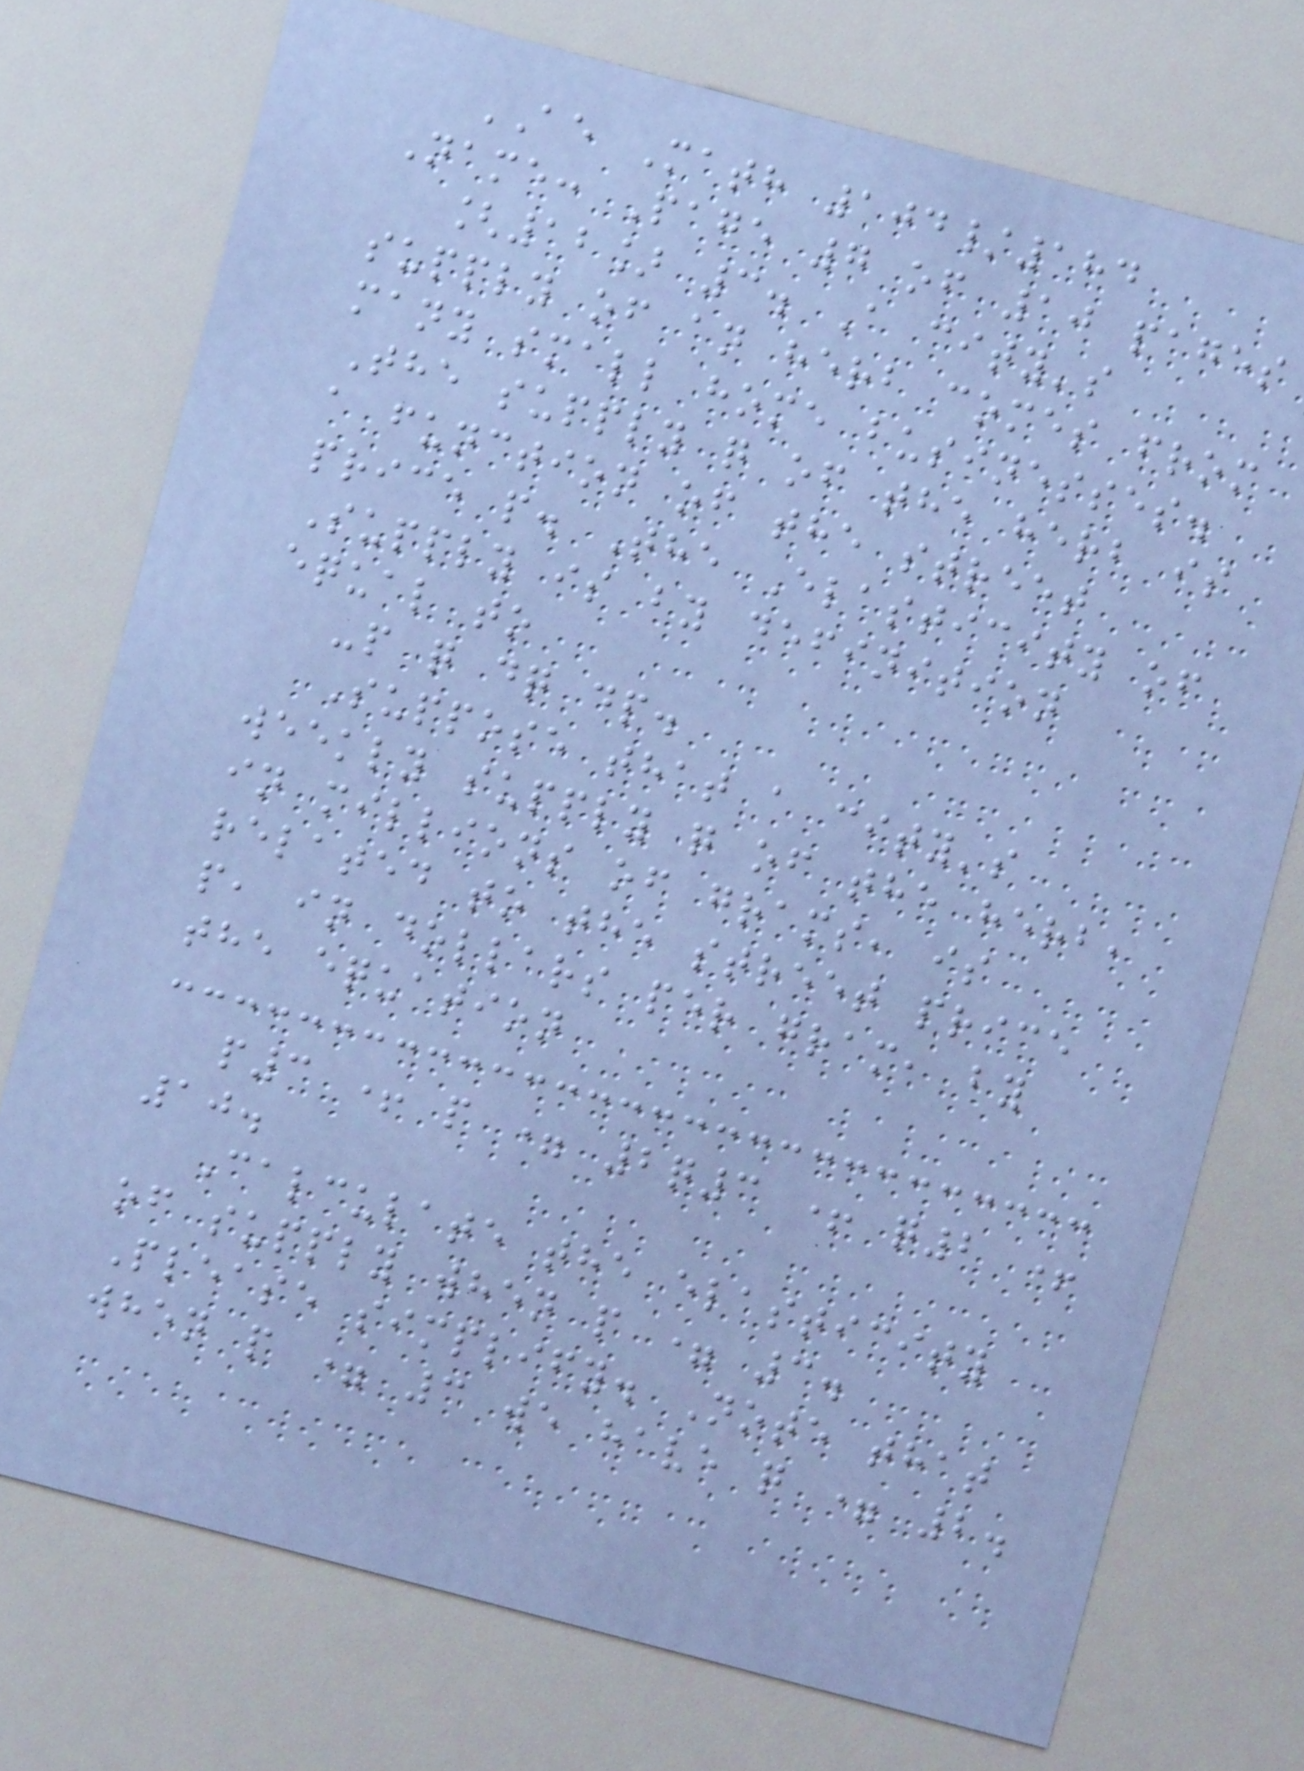AE Math 104/184
Name: Page 7 of 10 pages
[12] 3. A city's
supply of an herb comes from
many small home businesses.
The supply q of the herb is
a function of the street
price p. The Elasticity of
Supply is by definition
equal to
-p q dq dp.
Suppose that a city's
weekly supply q of the herb,
in millions of grams, is
related to the street price
p, in dollars per gram, by
the equation
p3 + p = 2q3 + q2 +
10.
Calculate the elasticity
of supply when p = 3.
Please simplify. Note that
when p = 3 we have q = 2.
